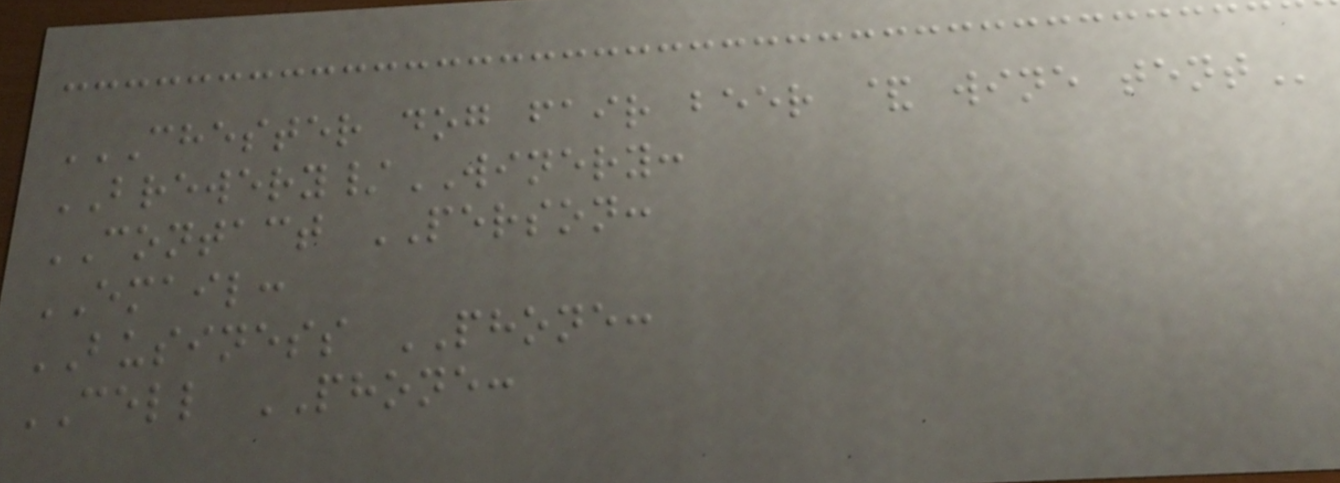CHESTER DOG FAIR BEER & WINE TENT
BREWERY/WINERY:
CONTACT PERSON:
EMAIL:
BUSINESS PHONE:
CELL PHONE:
